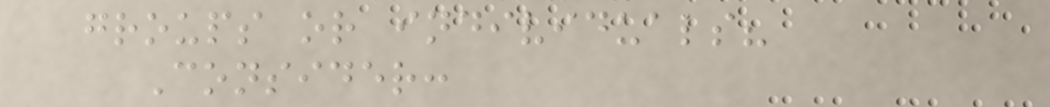groups or individuals?
Consider:
